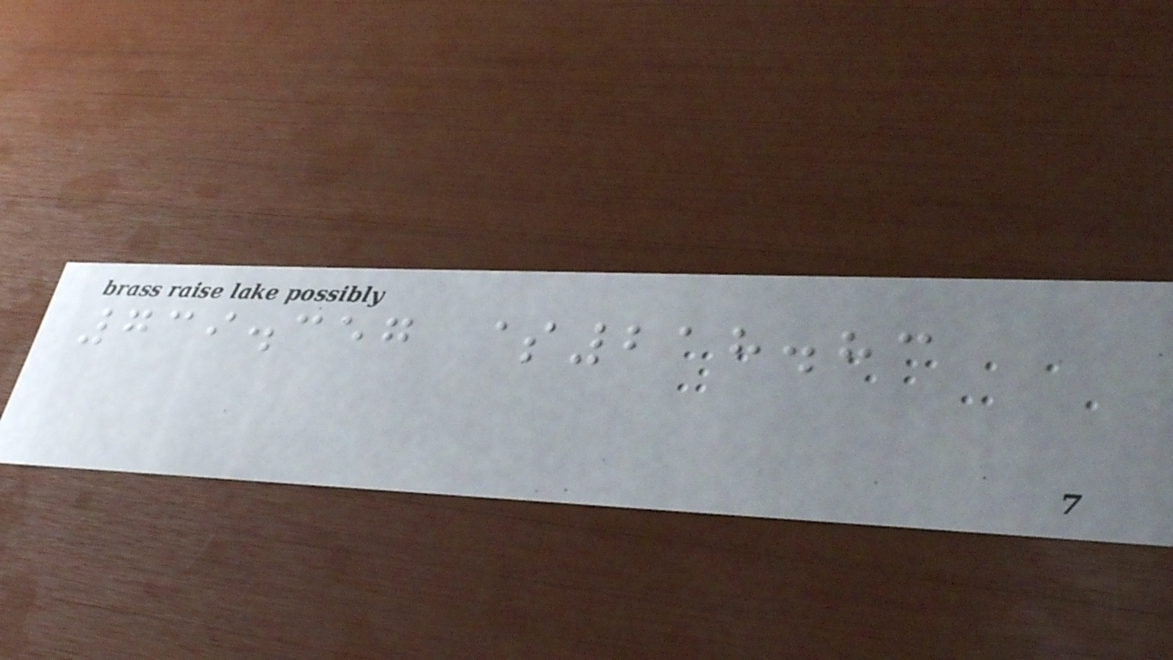739.357 $218.83
